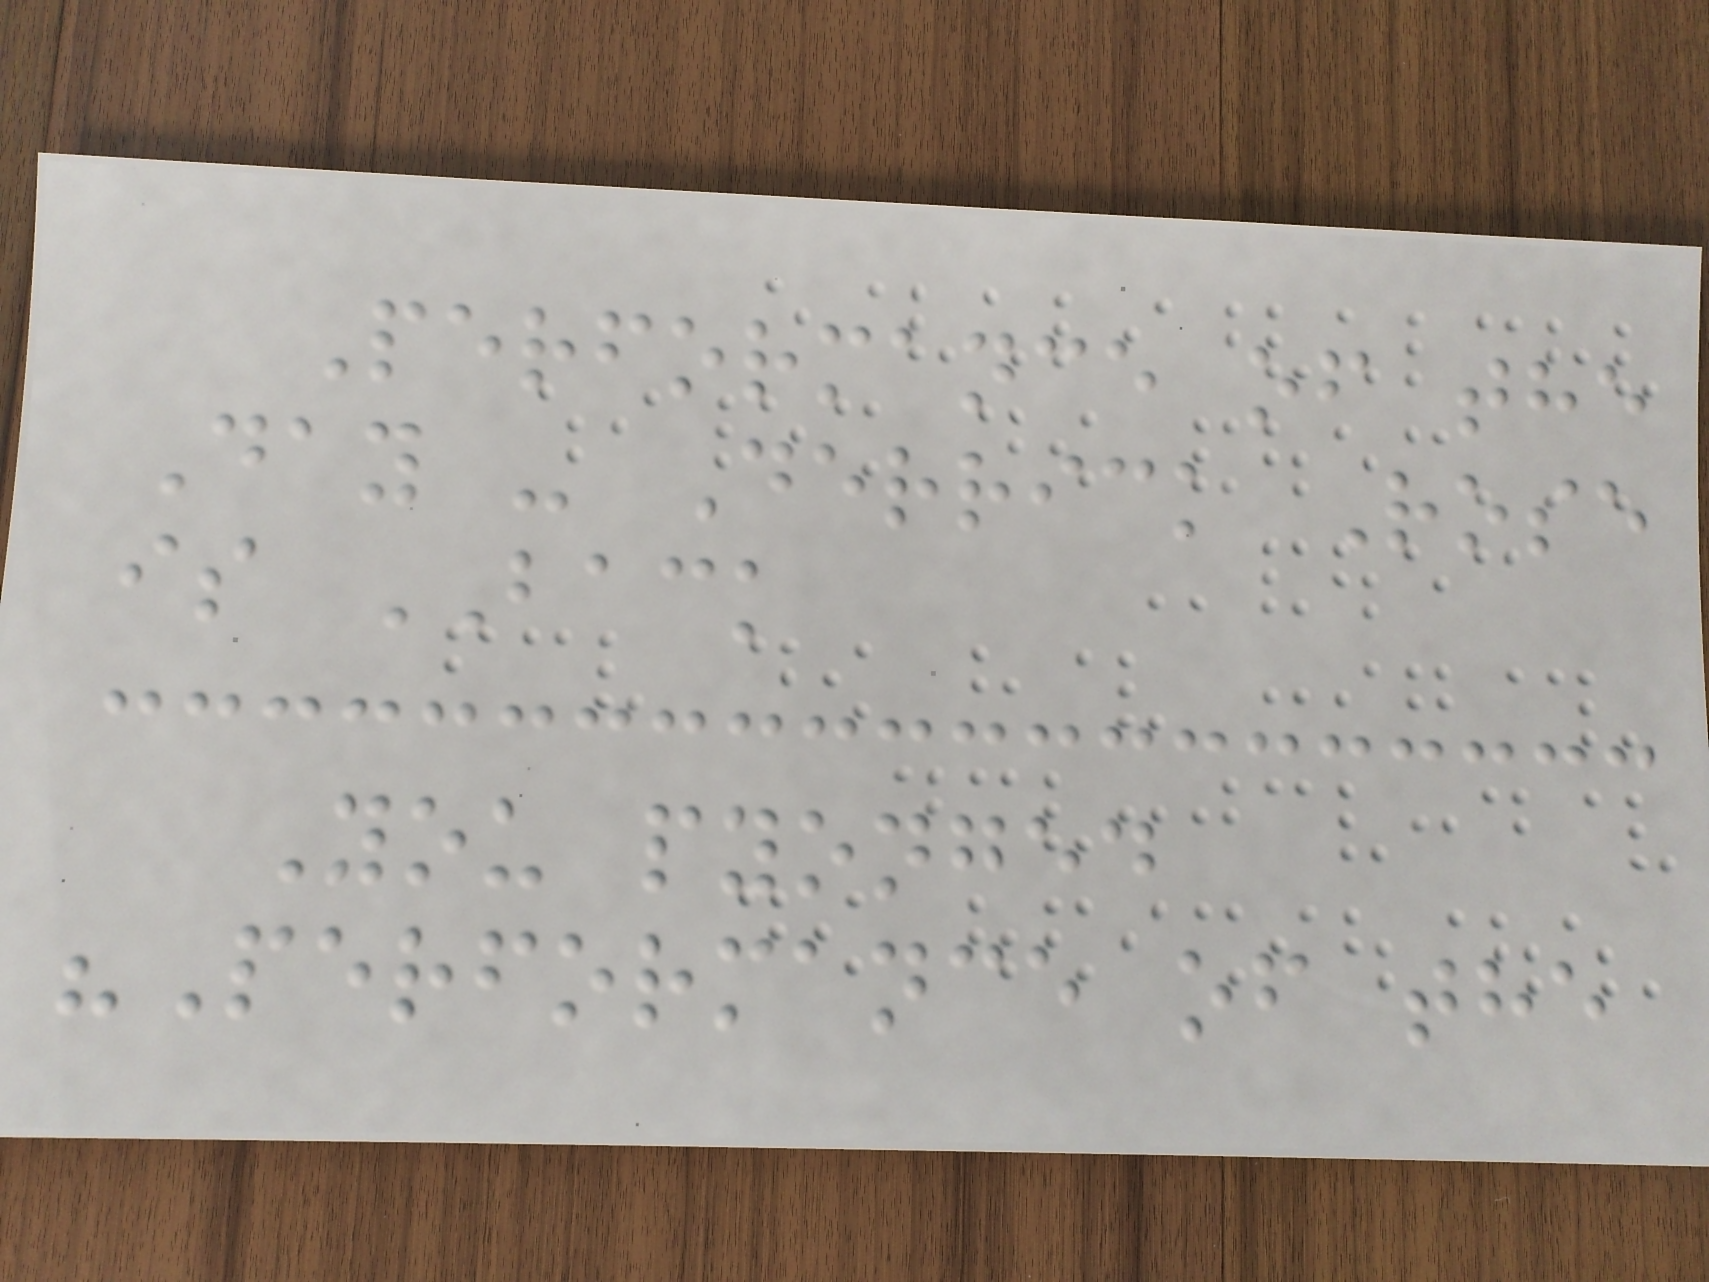Performance of the
Day - Derrick Rose
is BACK
You pyonged
"Performance of the
